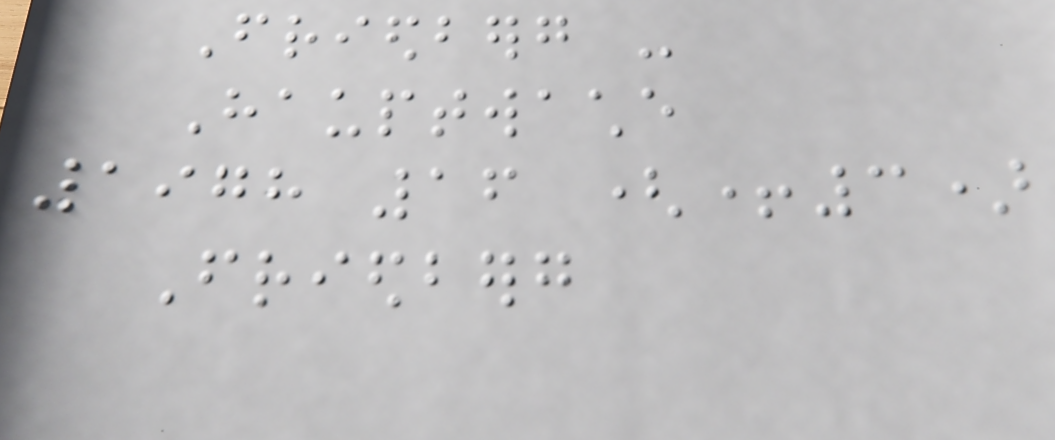Friedberg -
Hauptwache
1978 16 (+3)
Friedberg
